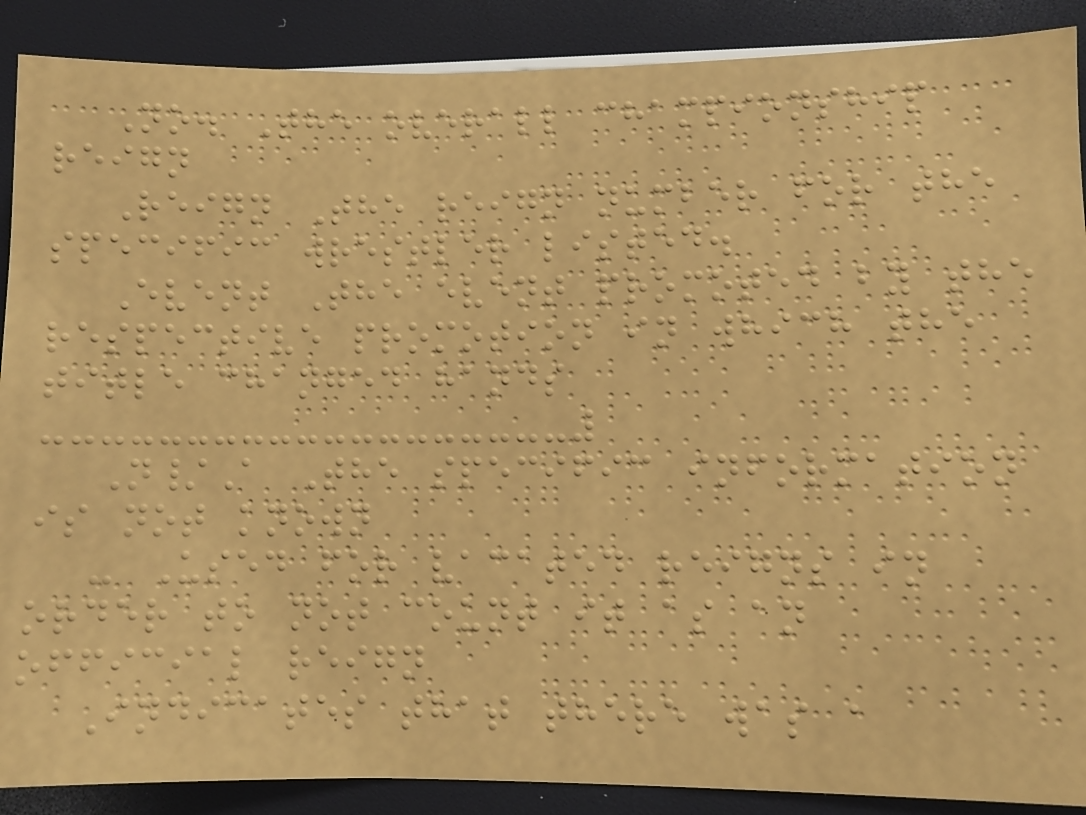No. The overall championship
reign
Reign The reign number for the
specific wrestler listed.
Event The event promoted by the
respective promotion in which the
title changed hands
N/A The specific information
is not known
- Used for vacated reigns in
order to not count it as an
official reign
Indicates that there was a
